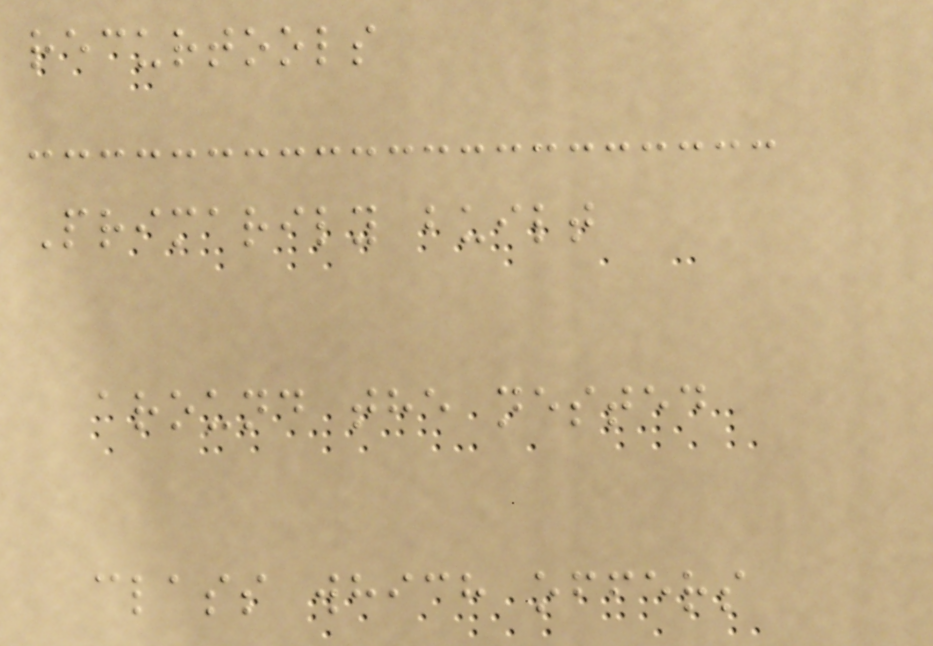recurtools
Primarily built
around the nested
class which offers
